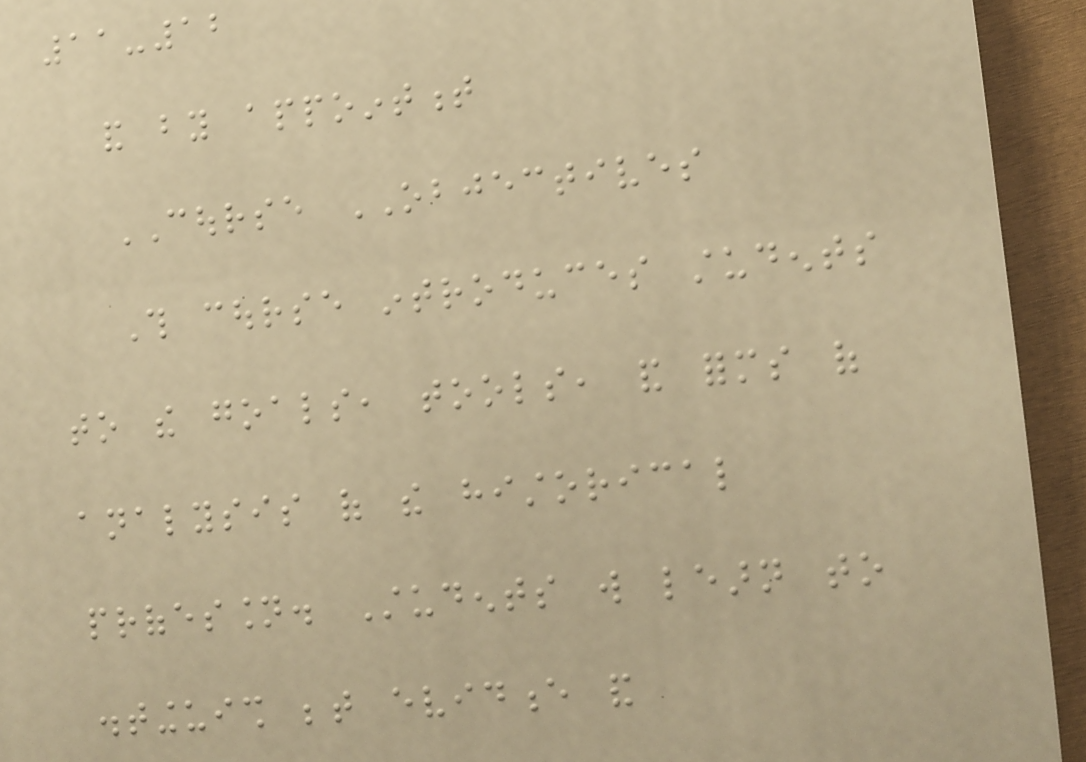11-12
and by appointment
COURSE OBJECTIVES
This course introduces students
to the goals, tools, and forms of
analysis of the historical
profession. Students will learn to
distinguish between evidence and
